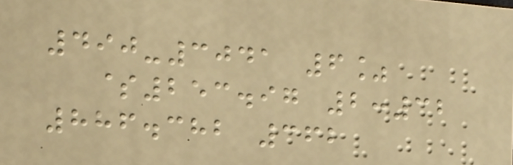490-3041 6%
$253.97 2:32
886.382 362
